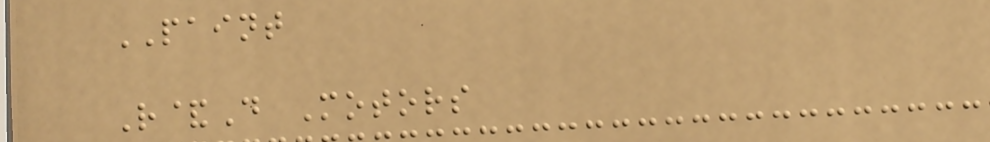PAINT
R&D Motors
